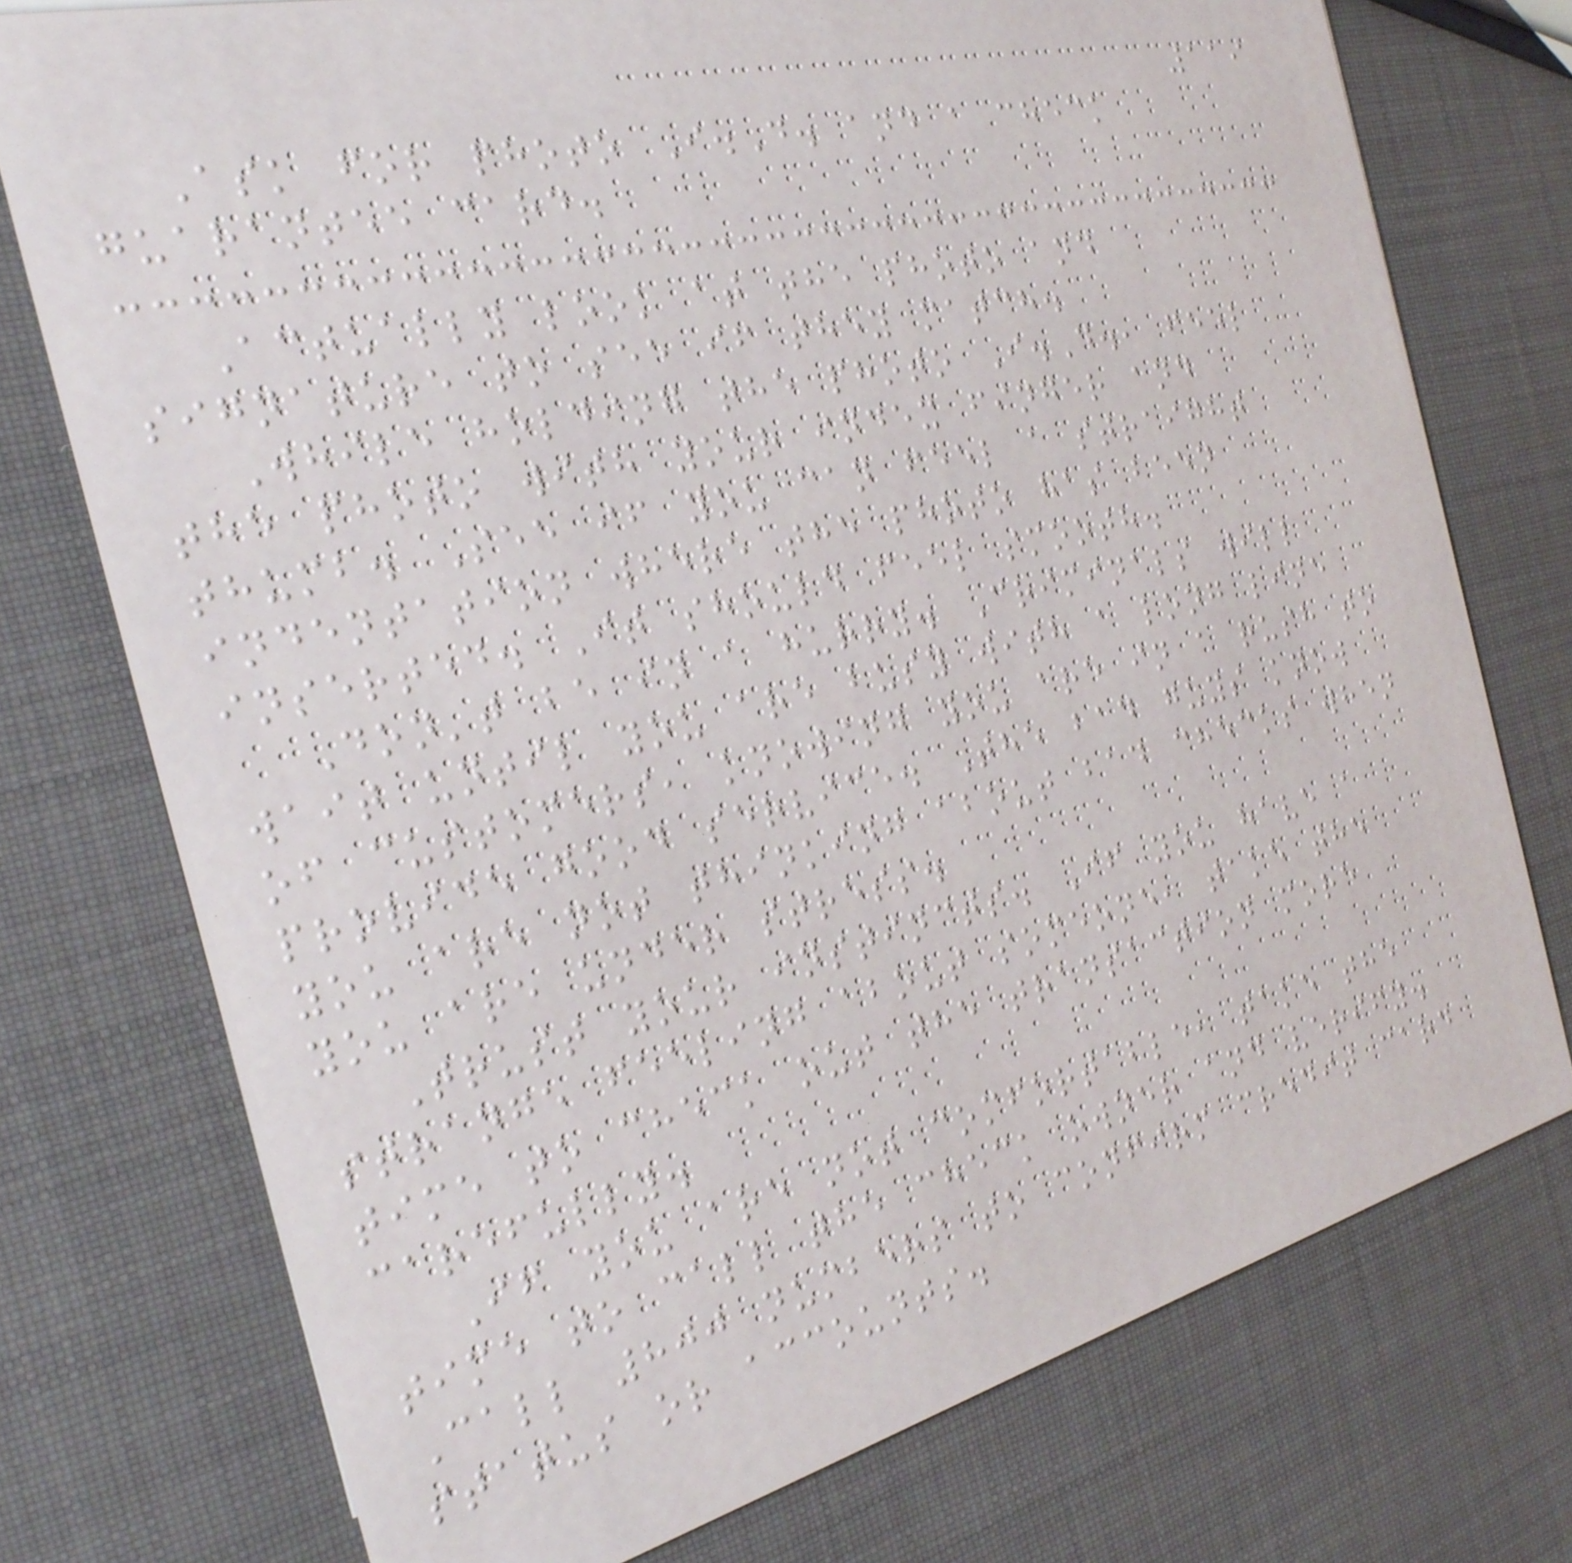119
Ask for photo I.D. and a check
guarantee card.
Actually look at the photo and
signature to see if they match.
While holding the photo I.D., feel
the photo with your index finger and
thumb. See if you can feel a straight
indentation where the photo has been
inserted. It should feel smooth.
Don't be in a hurry. Criminals will
wait until you are busy with a long line
of customers, knowing you are in a rush to
provide good service. The bad guys know
you are not thinking about bad checks when
you are under stress.
Trust your instincts. If you have a
strange feeling about someone, take the
time to check out the transaction more
carefully.
If you are not comfortable, take the
time to call the check owner and verify.
Call 800 numbers to confirm credit card
status or accounts.
